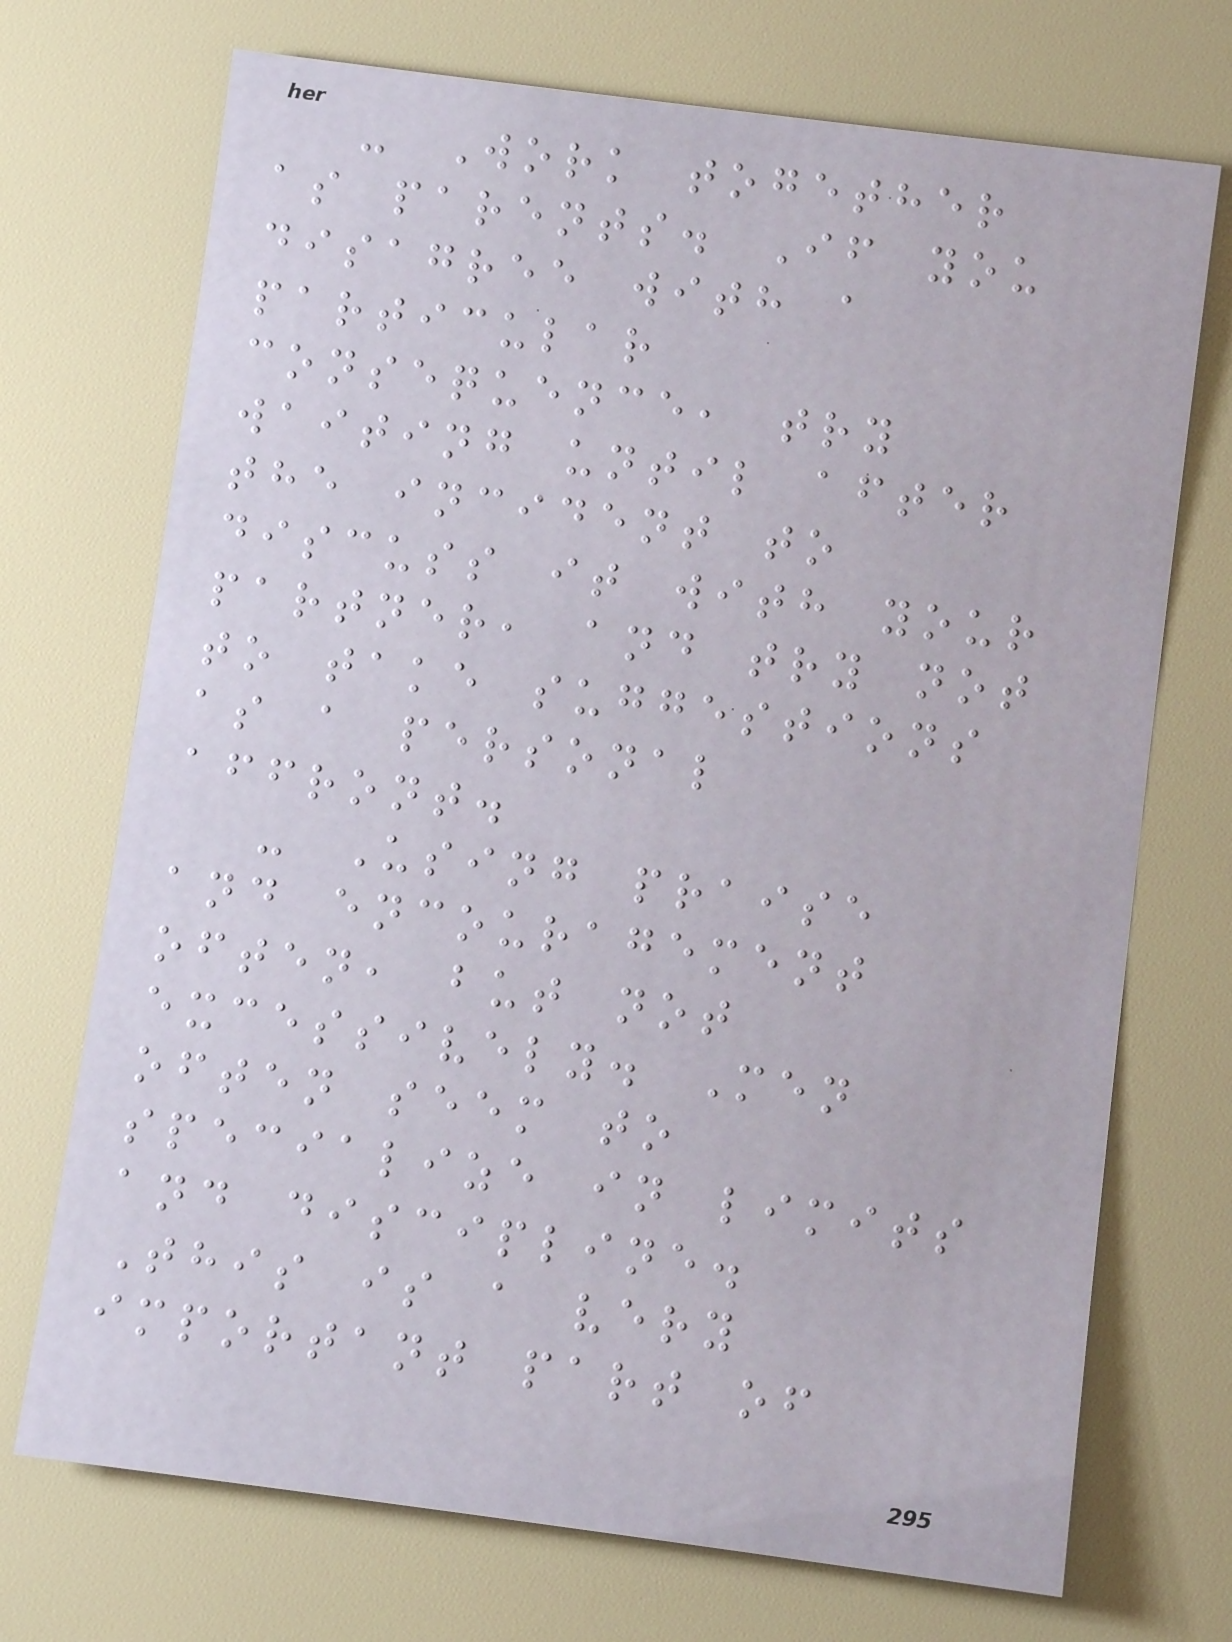- Work together
as parents. If you
disagree with a
particular
consequence, try
waiting until after
the incident to
discuss it with your
partner, and try not
to take suggestions
as a personal
affront.
- Using praise
and encouragement
often, but not
excessively. Men
often seem to
specialize in limits
and discipline.
This is a very
important part of
